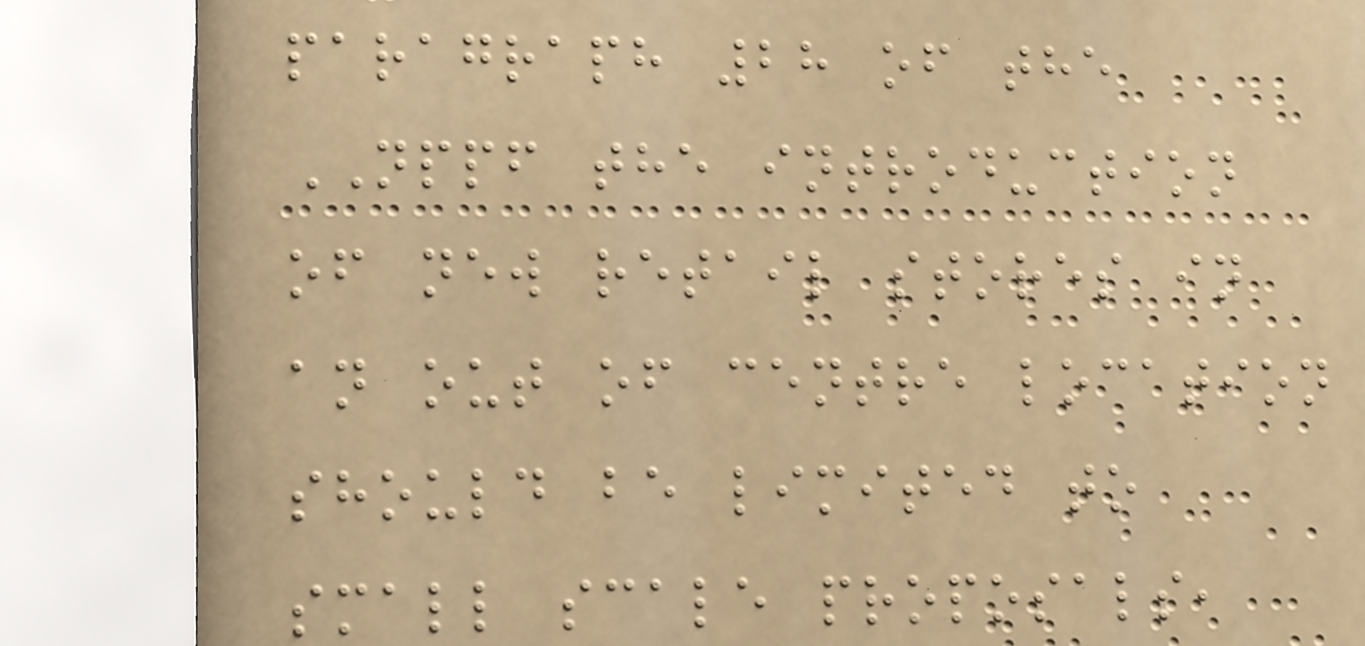paragraph 28 of the
NPPF the introduction
of new retail stores in
an out of centre location
should be limited to
small scale proposals,
